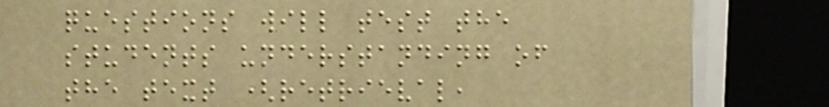questions will test the
students understanding of
the text (retrieval,
